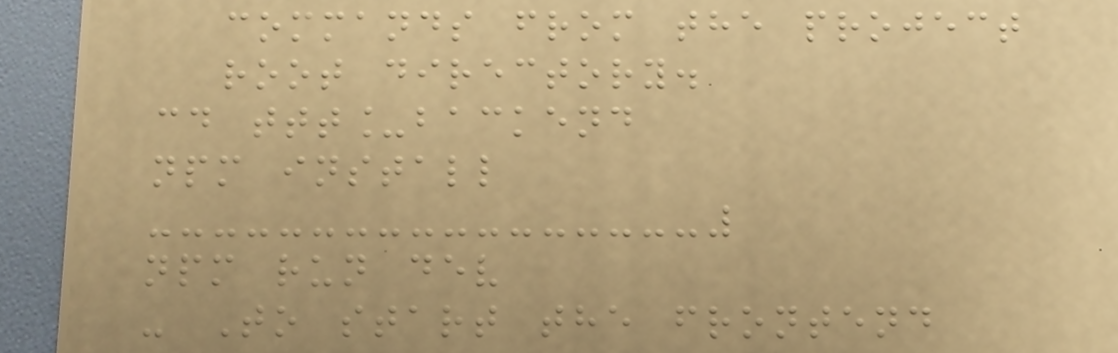commands from the project
root directory.
cd ttt_backend
npm install
npm run dev
- To start the frontend
